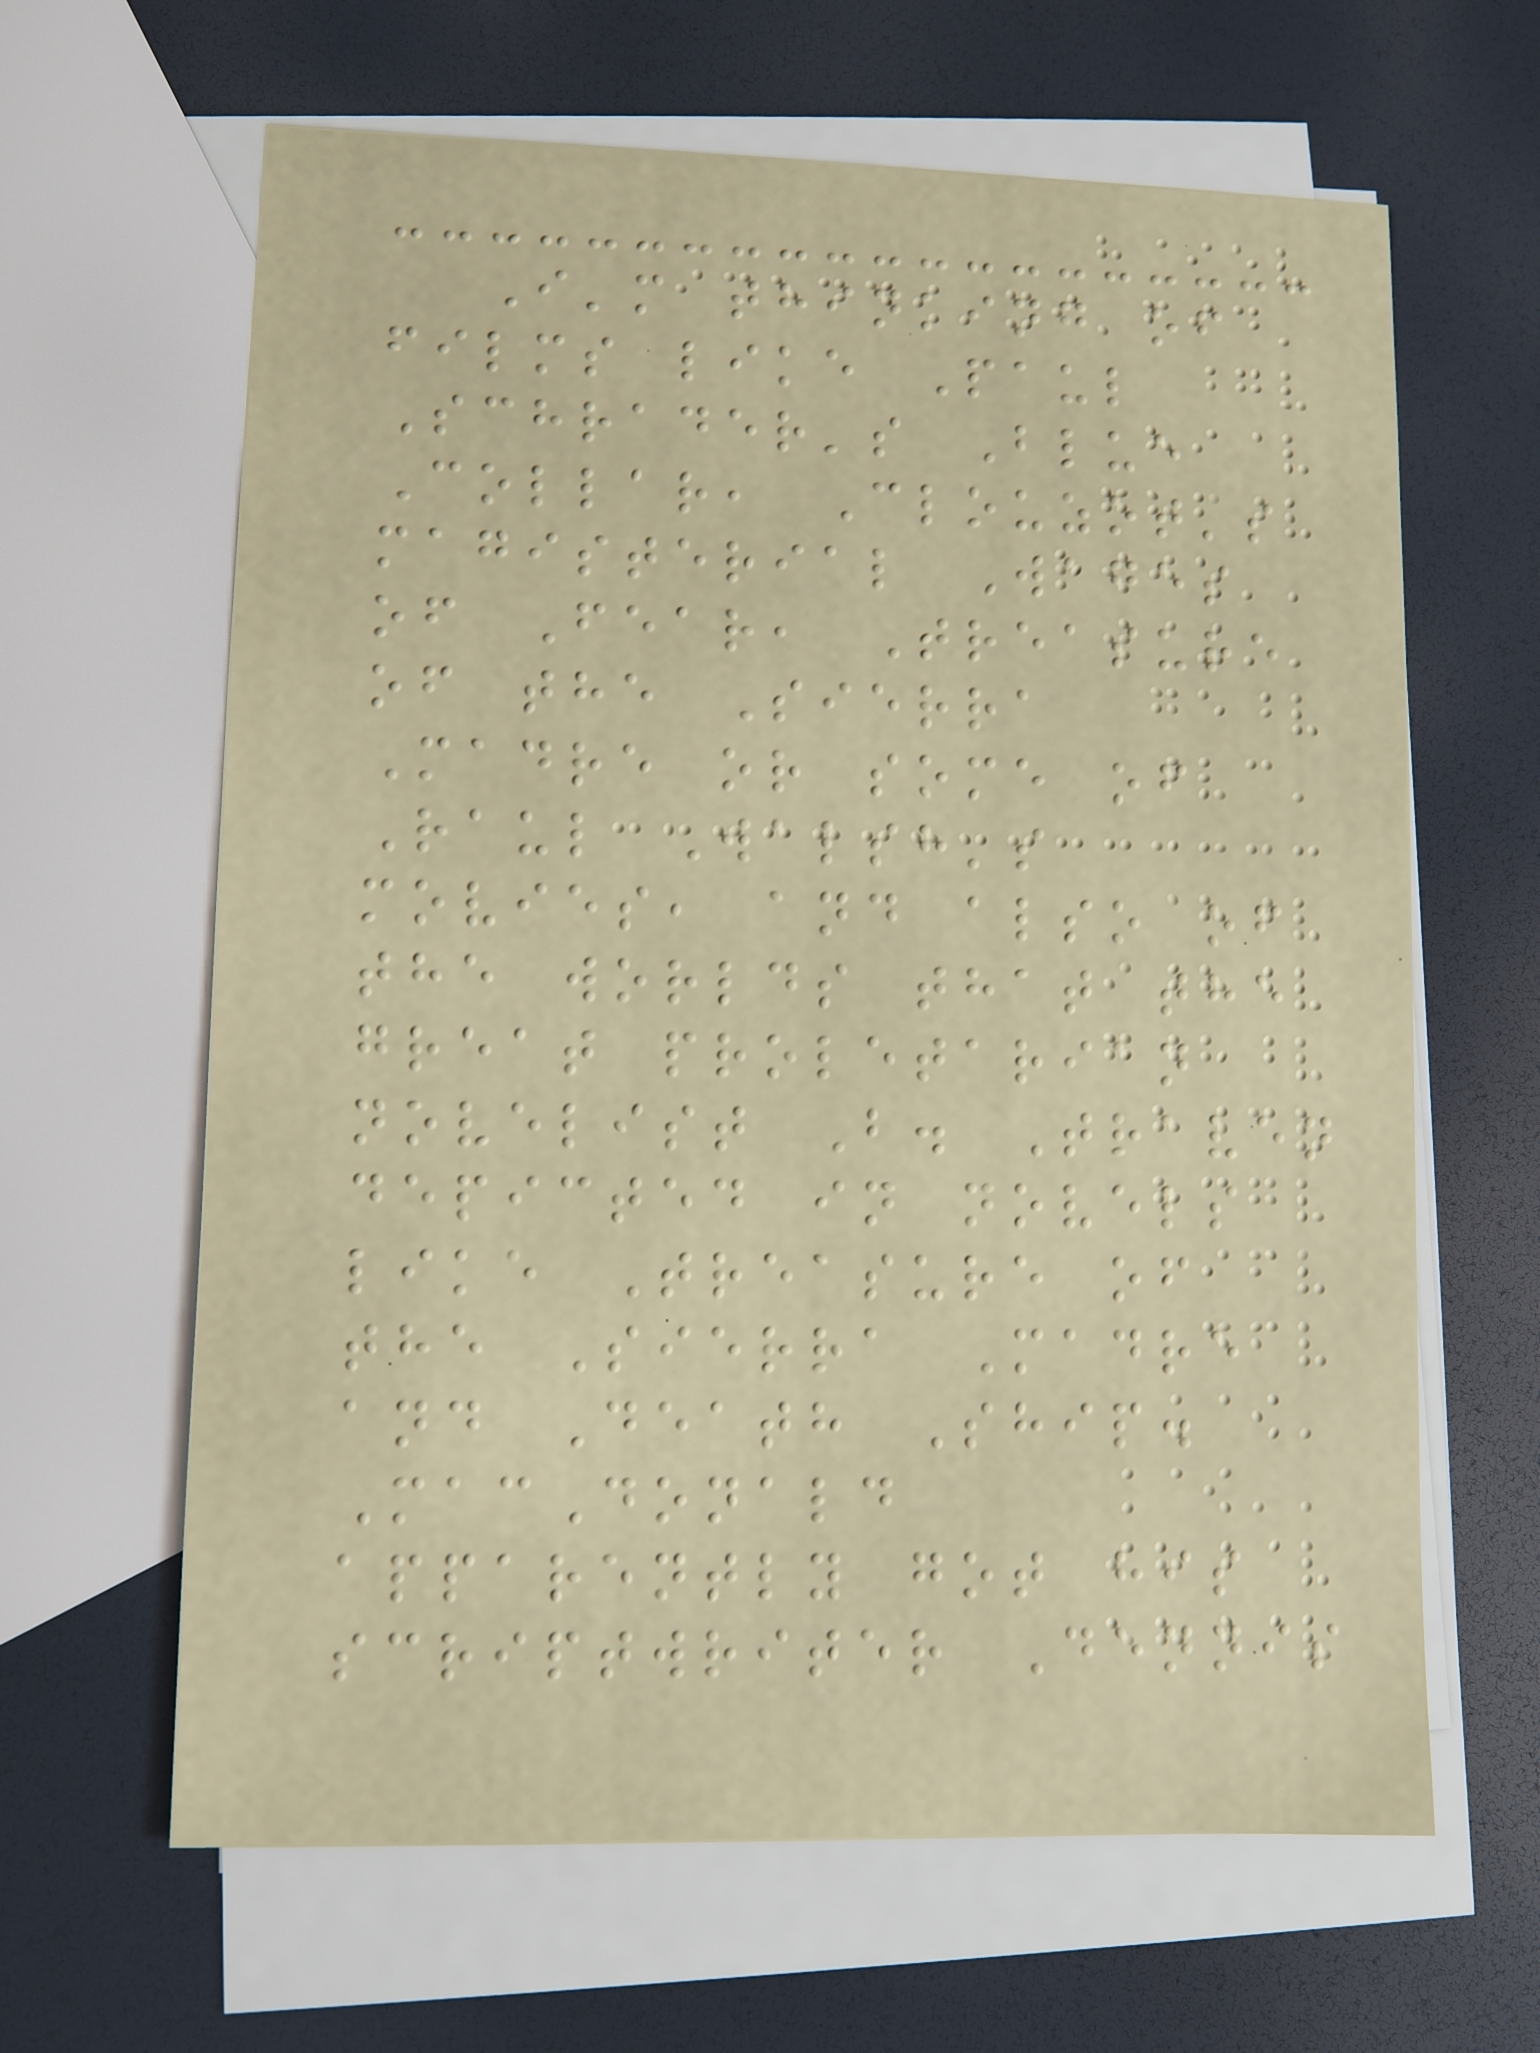I'm thinking of
films like Paul
Schrader's Blue
Collar, Clouzot's
magisterial Wages
of Fear, Treasure
of the Sierra
Madre or some of
Raul Walsh's
movies, and also of
the worlds that the
great proletarian
novelist B. Traven
depicted in novels
like Treasure of
the Sierra Madre
and Death Ship.
MacDonald
apparently got his
scriptwriter Dennis
